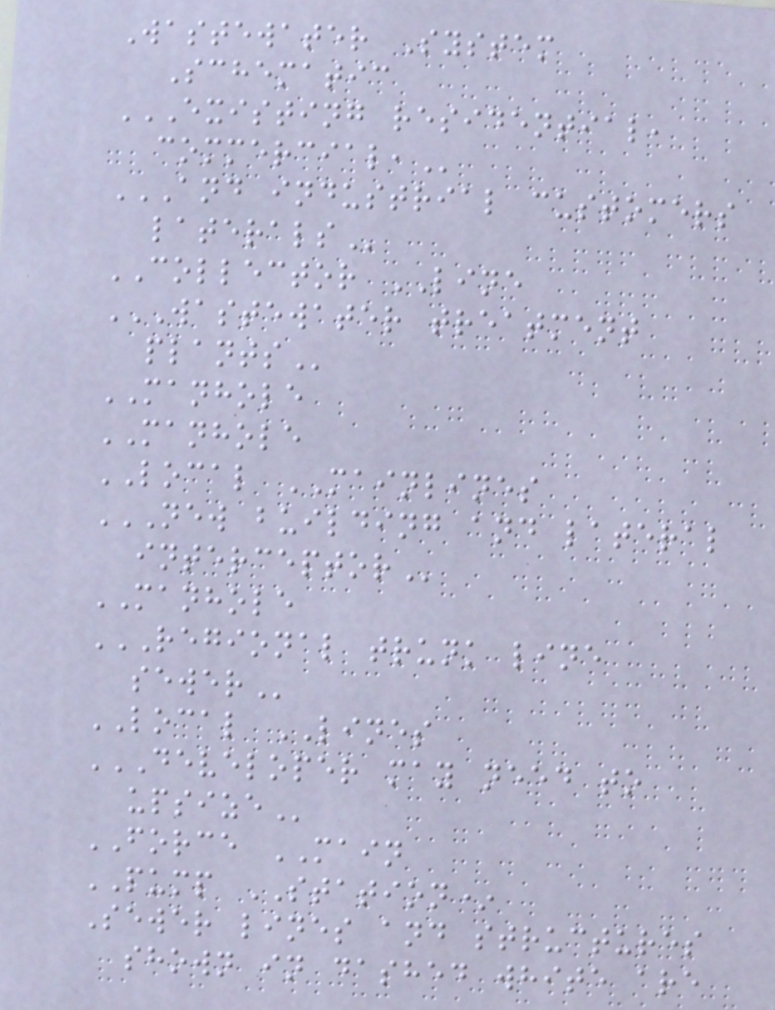Wastewater System
Schematic
EXISTING RESIDENTIAL,
COMMERCIAL,
AND INDUSTRIAL CUSTOMERS
LATERALS
COLLECTOR LINE
WASTEWATER TREATMENT
PLANTS
MANHOLE
MANHOLE
LOCAL MAINLINES
NEW BUILDING AND LATERAL
INTERCEPTOR
MANHOLE
REGIONAL TRUNK LINE
SEWER
LOCAL LINES
DEVELOPER MAY NEED TO
UPSIZE
FORCE MAIN
PUMP STATION*
Sewer lines and structures
shown in dashed white are
